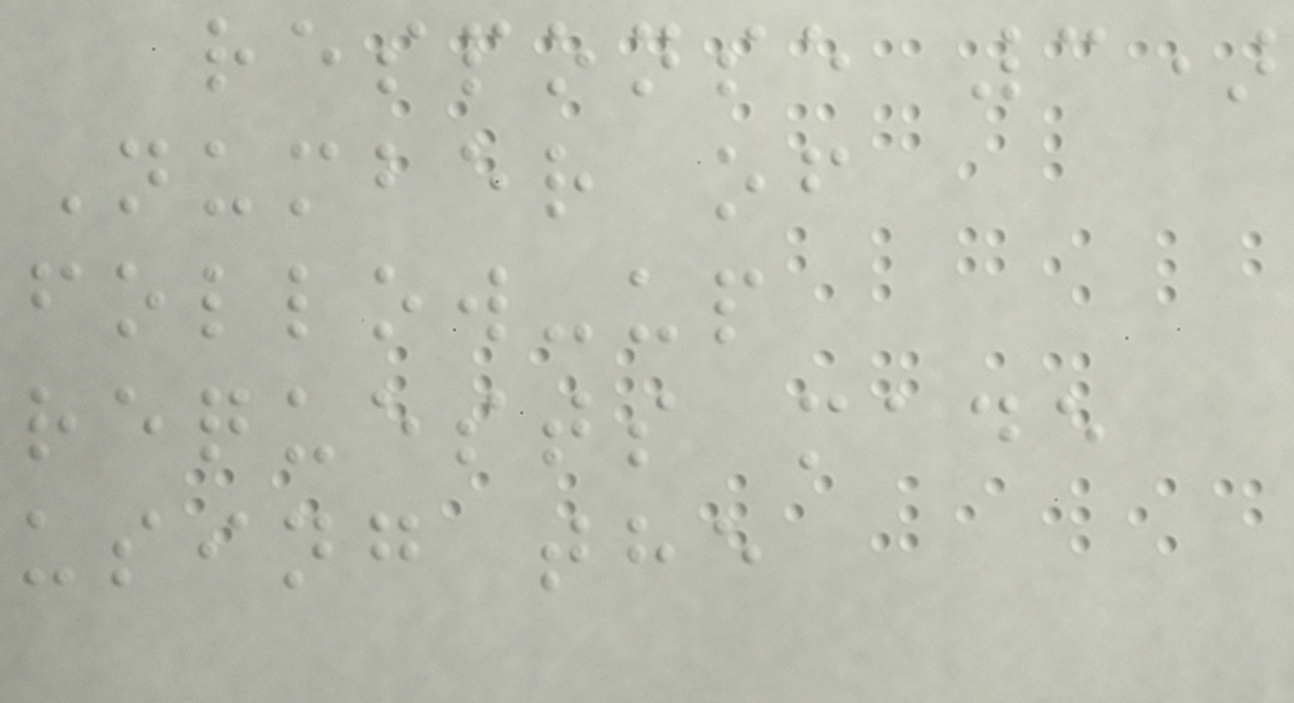response 3)
Number of
follow-up
requests made
using the
